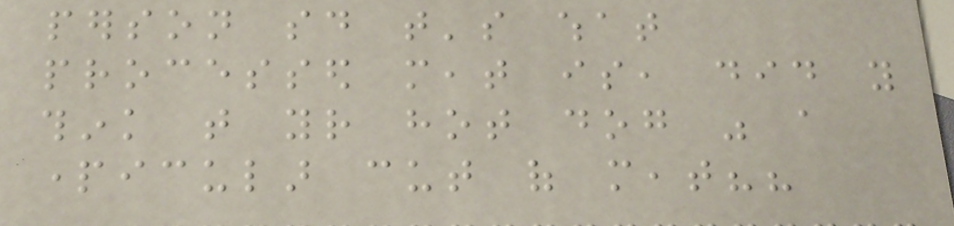person said that's what
processed meat is, did you
think that your hot dog was a
particular cut of meat??
